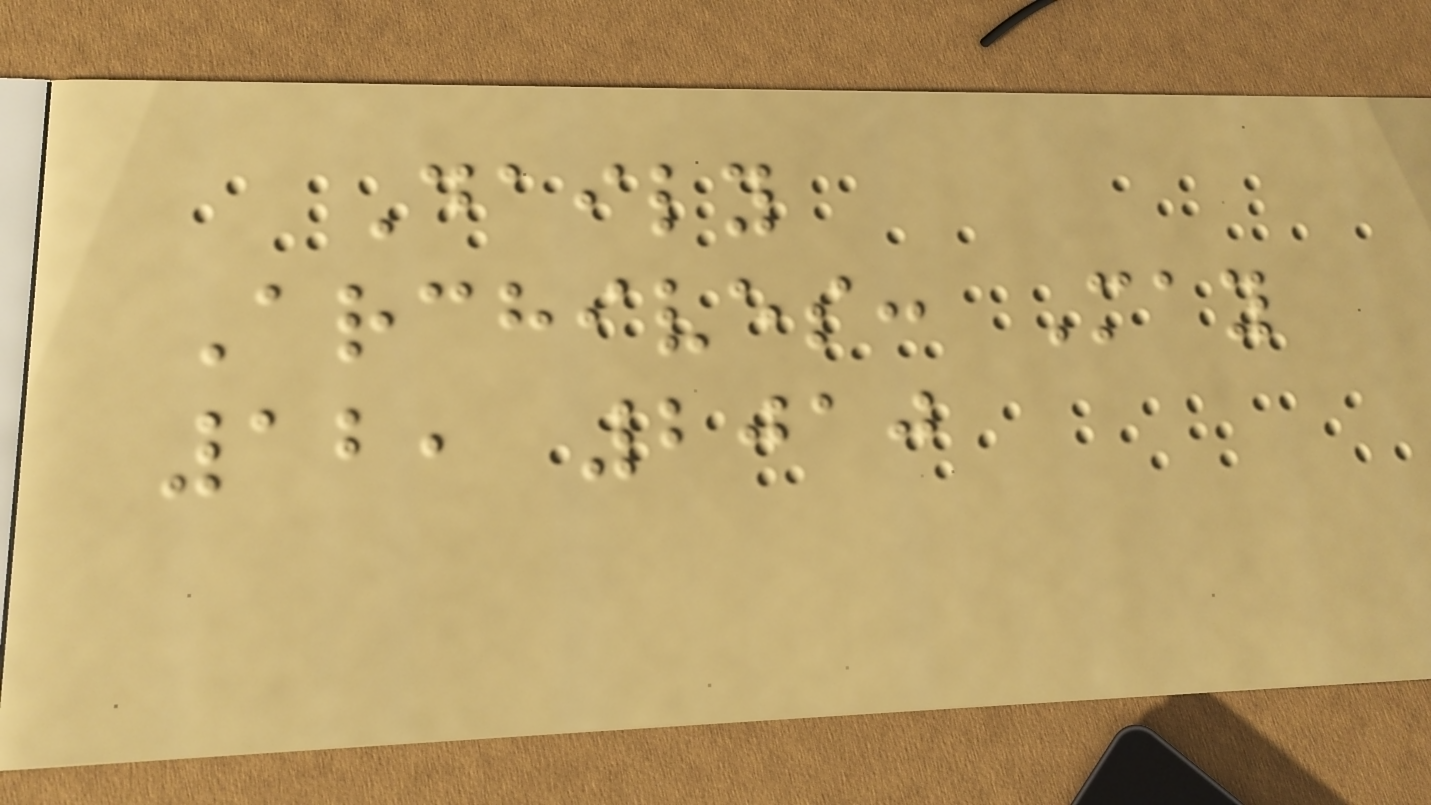Daily
Archives: May
12, 2010
